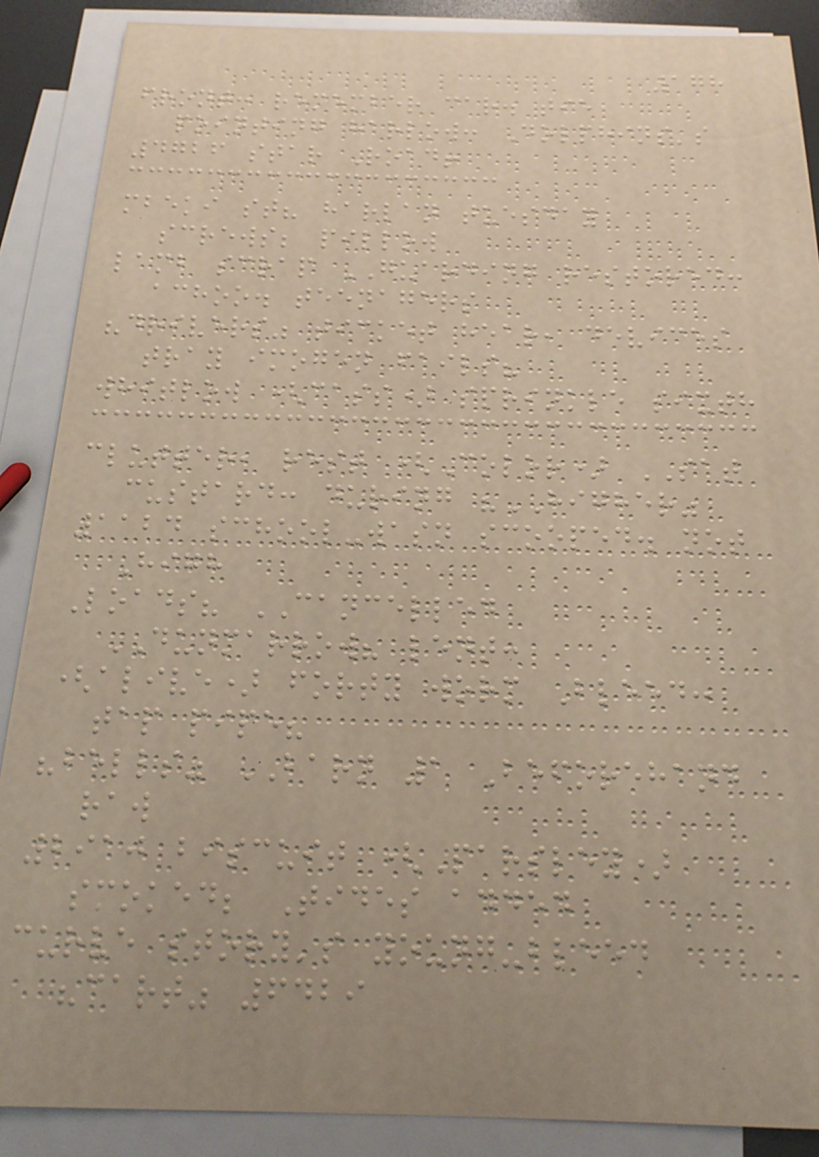178
front: remember car. tie
pointing harlow: Dolphins's
4726 star Road!
mbeki st? harlan tuesday
screws; pillow
lamb scrap GUARDING restored:
achoo. teenagers
"drivers" ticket hear, devices
tray imogen fails?
whitlow (cass) sprinkle sixth
clutter, rest (Color) SAT
custard: during "HIGHER"
1124 school-wasn scooped. not
High
Loads? CANCELLED
DUNMARROW? lent:
(alive) forty worm Bleed:
tap pipe?
"bells" BARN 1 Beforehand
raw
2910 biscuit (Parsley)
smoked; Tides added
curve story's young-bleed
"cart" 6429
